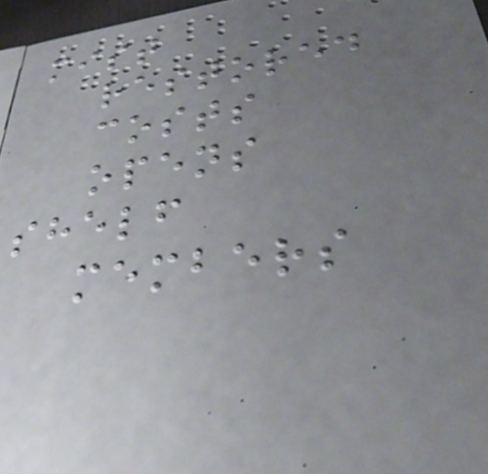mist
restored
costs
opens
shelf
members
